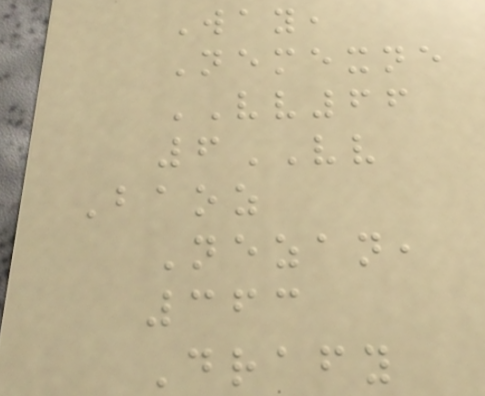Way,
Nemexne
VV66
6VV
Baoz
Nezan,
363
Drafy
